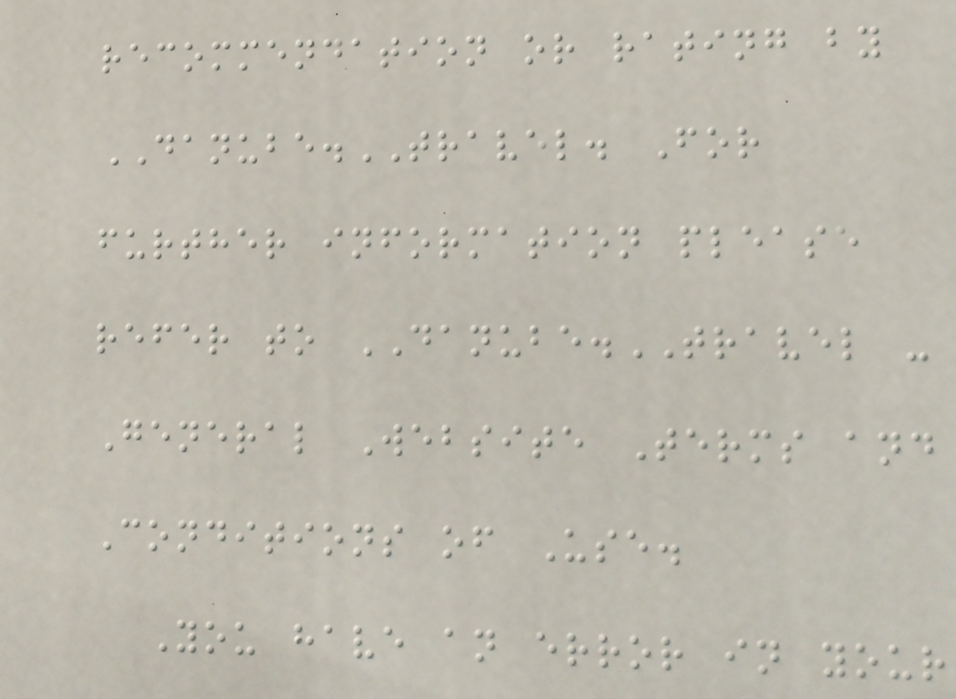recommendation or rating by
DANUBE.TRAVEL. For
further information please
refer to DANUBE.TRAVEL -
General Website Terms and
Conditions of Use.
You have an error in your
